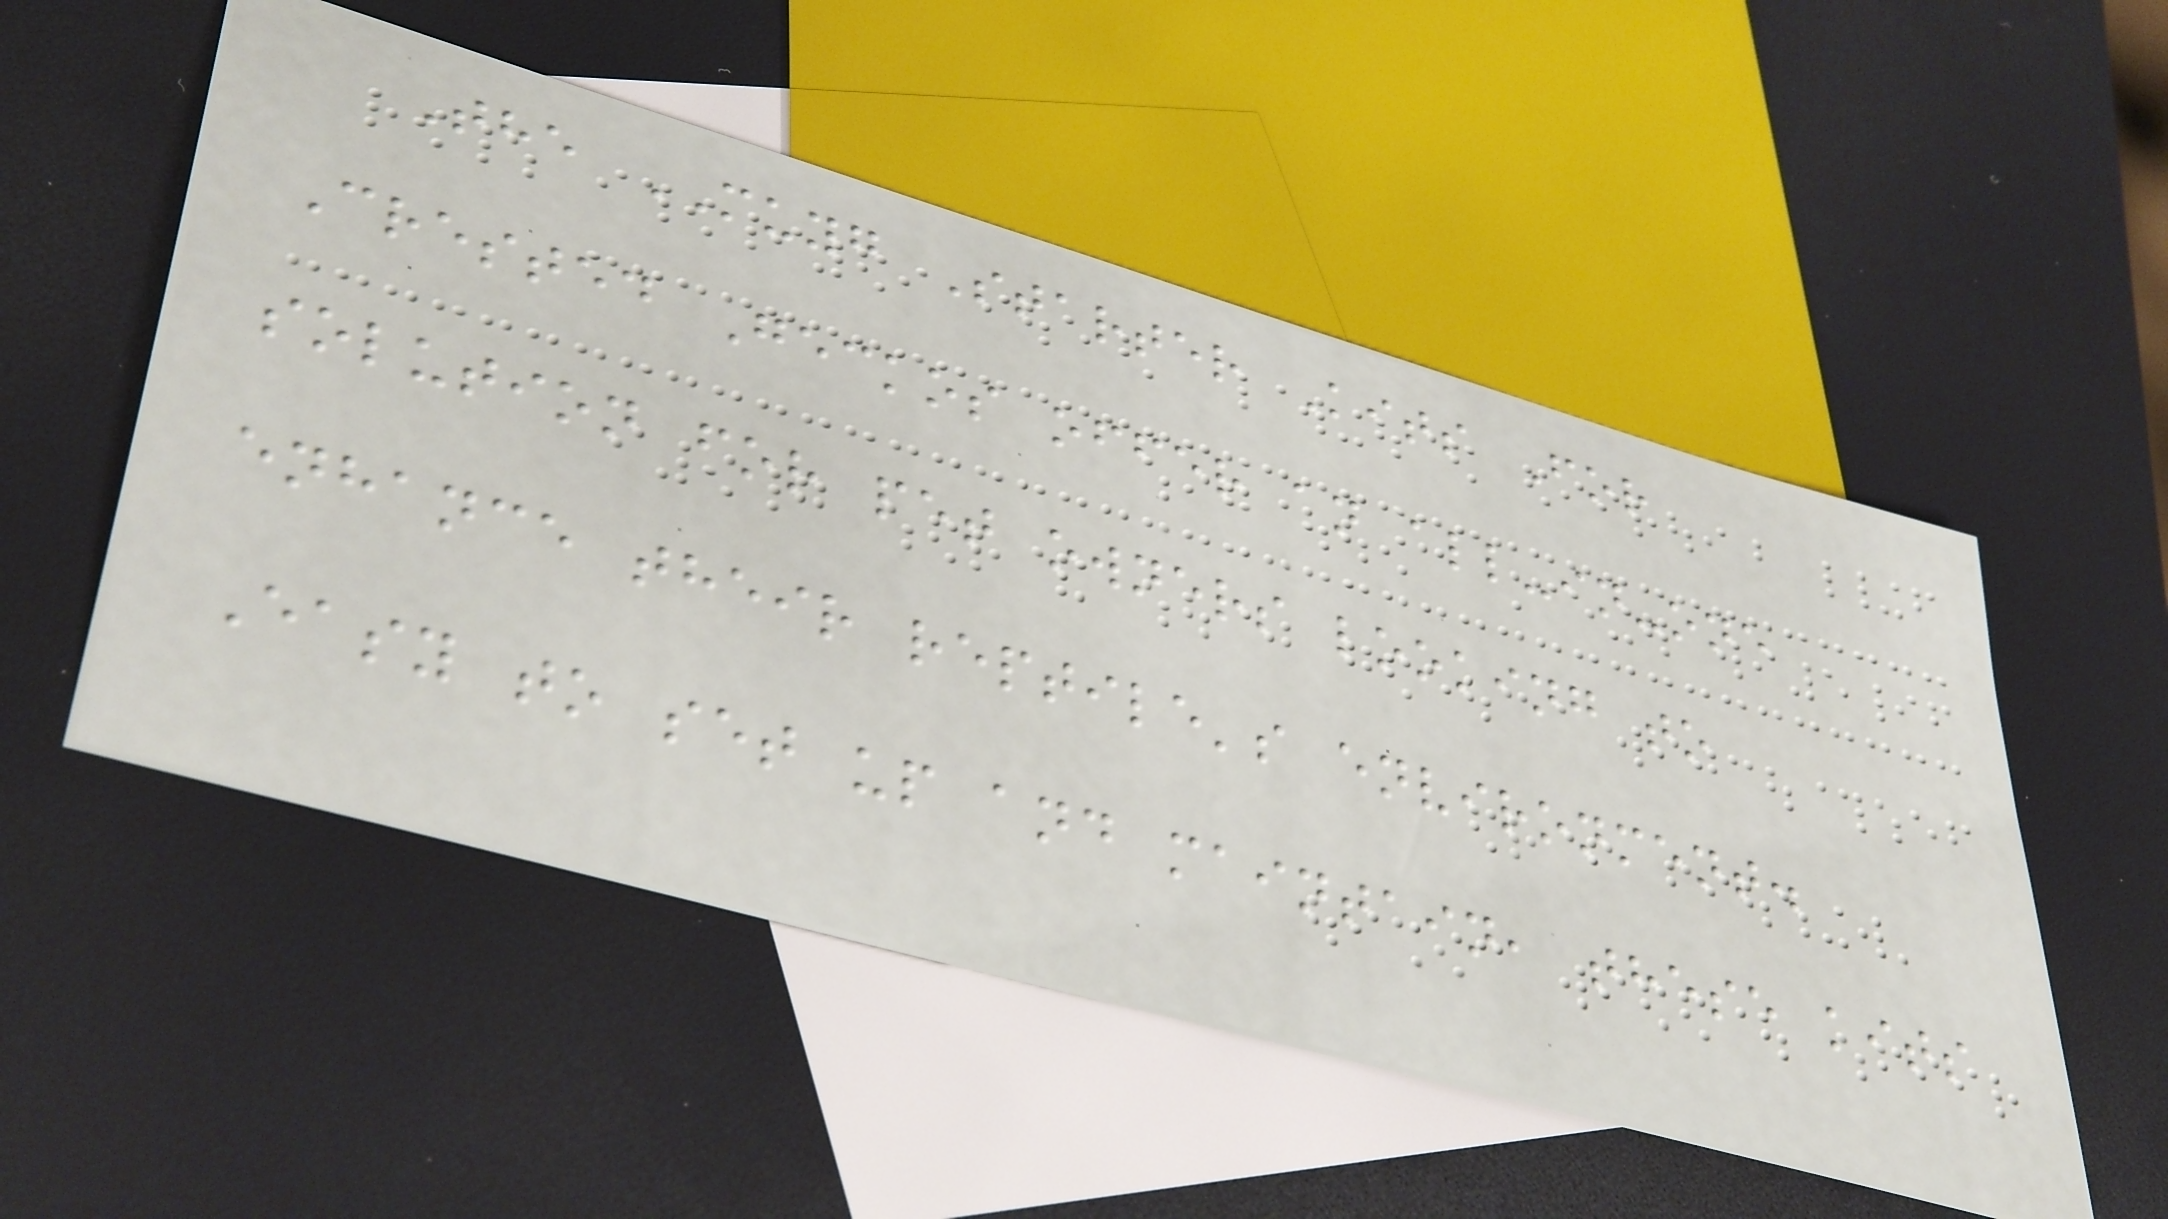The MUYG Starter Kits For
Crested Geckos offer an all-in-one
solution for pet owners looking to
enhance their reptile's environment.
Easy to set up and maintain, these kits
